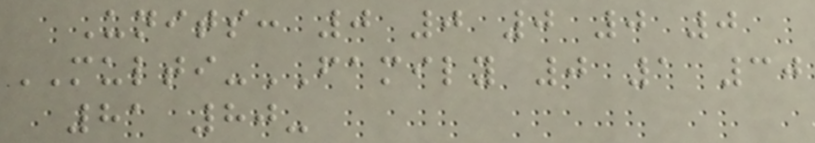Units: 0 0 0 0 0
MULTI-FAMILY 0 1 30
81 80-
